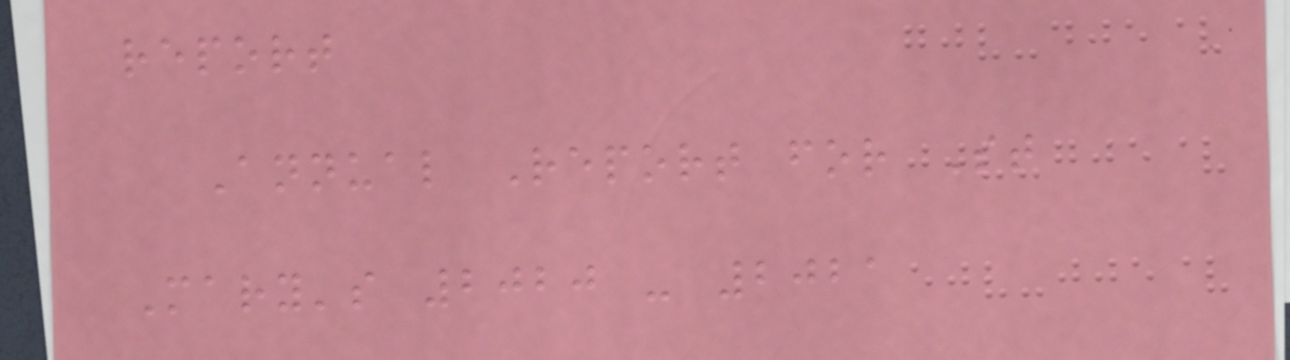report
Annual Report for St
Mary's 2020 - 2021
